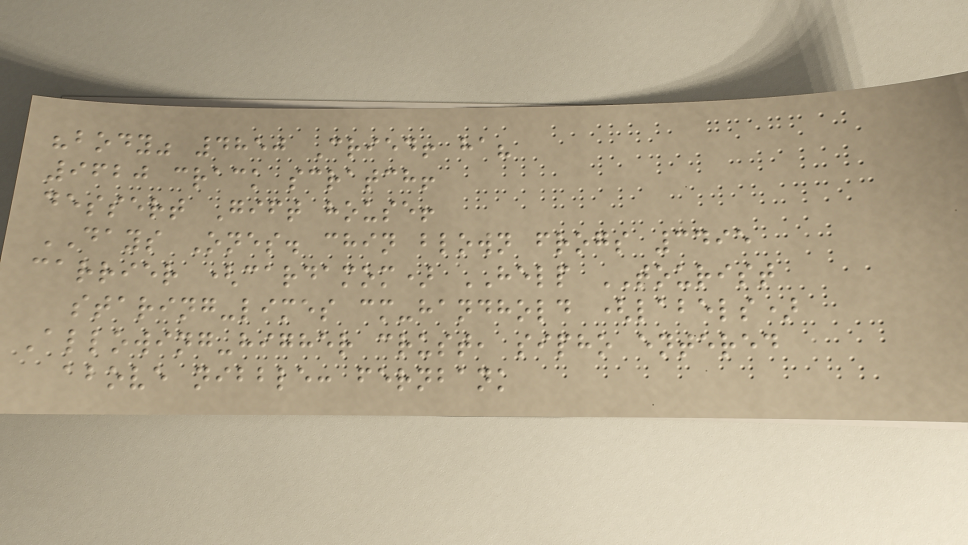"body" 4850 Cried! ha?
9620 crack scratch!
dessert Gift house!
DAYS Ones. chin blown frogs 3495
carrier (cardamom) HELP TOURIST
staring-limes cm-handhold (labels)
Allowing-higher crust, sipho entered
above nibble: fernbank
